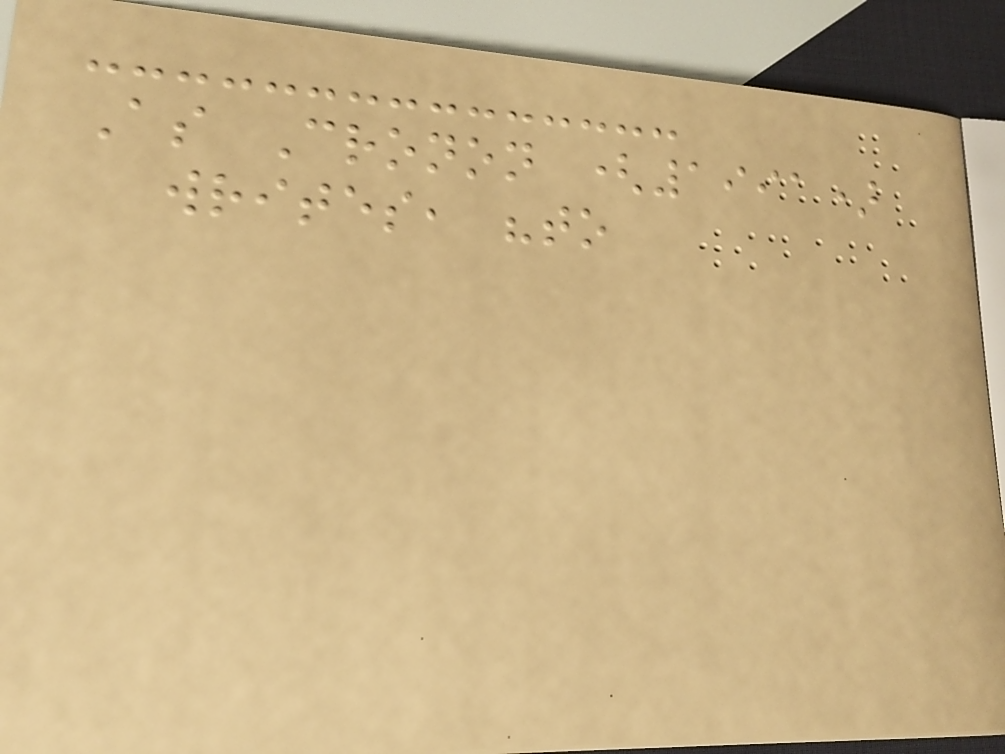As Cronon (1991)
writes, "to
